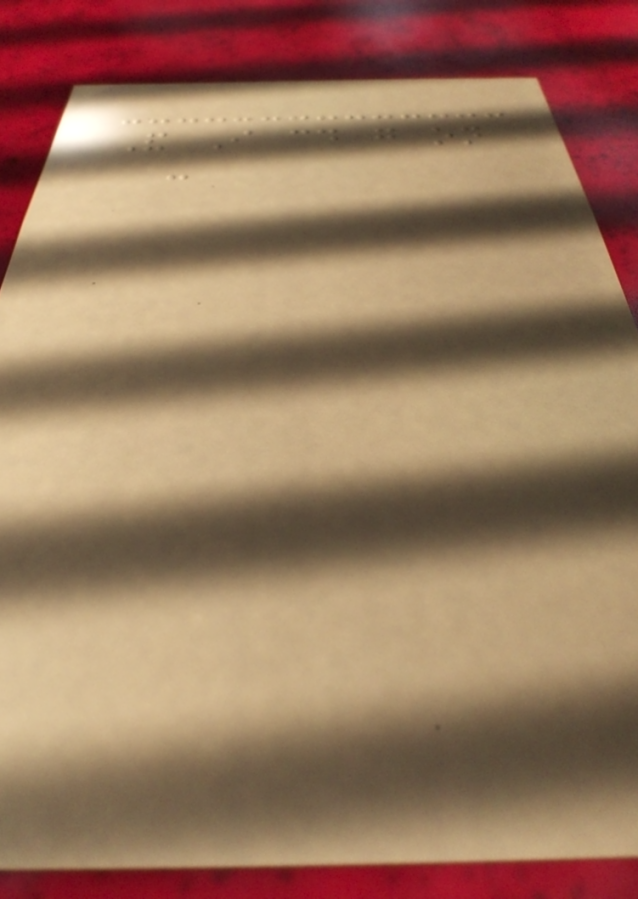And I could go on
-
